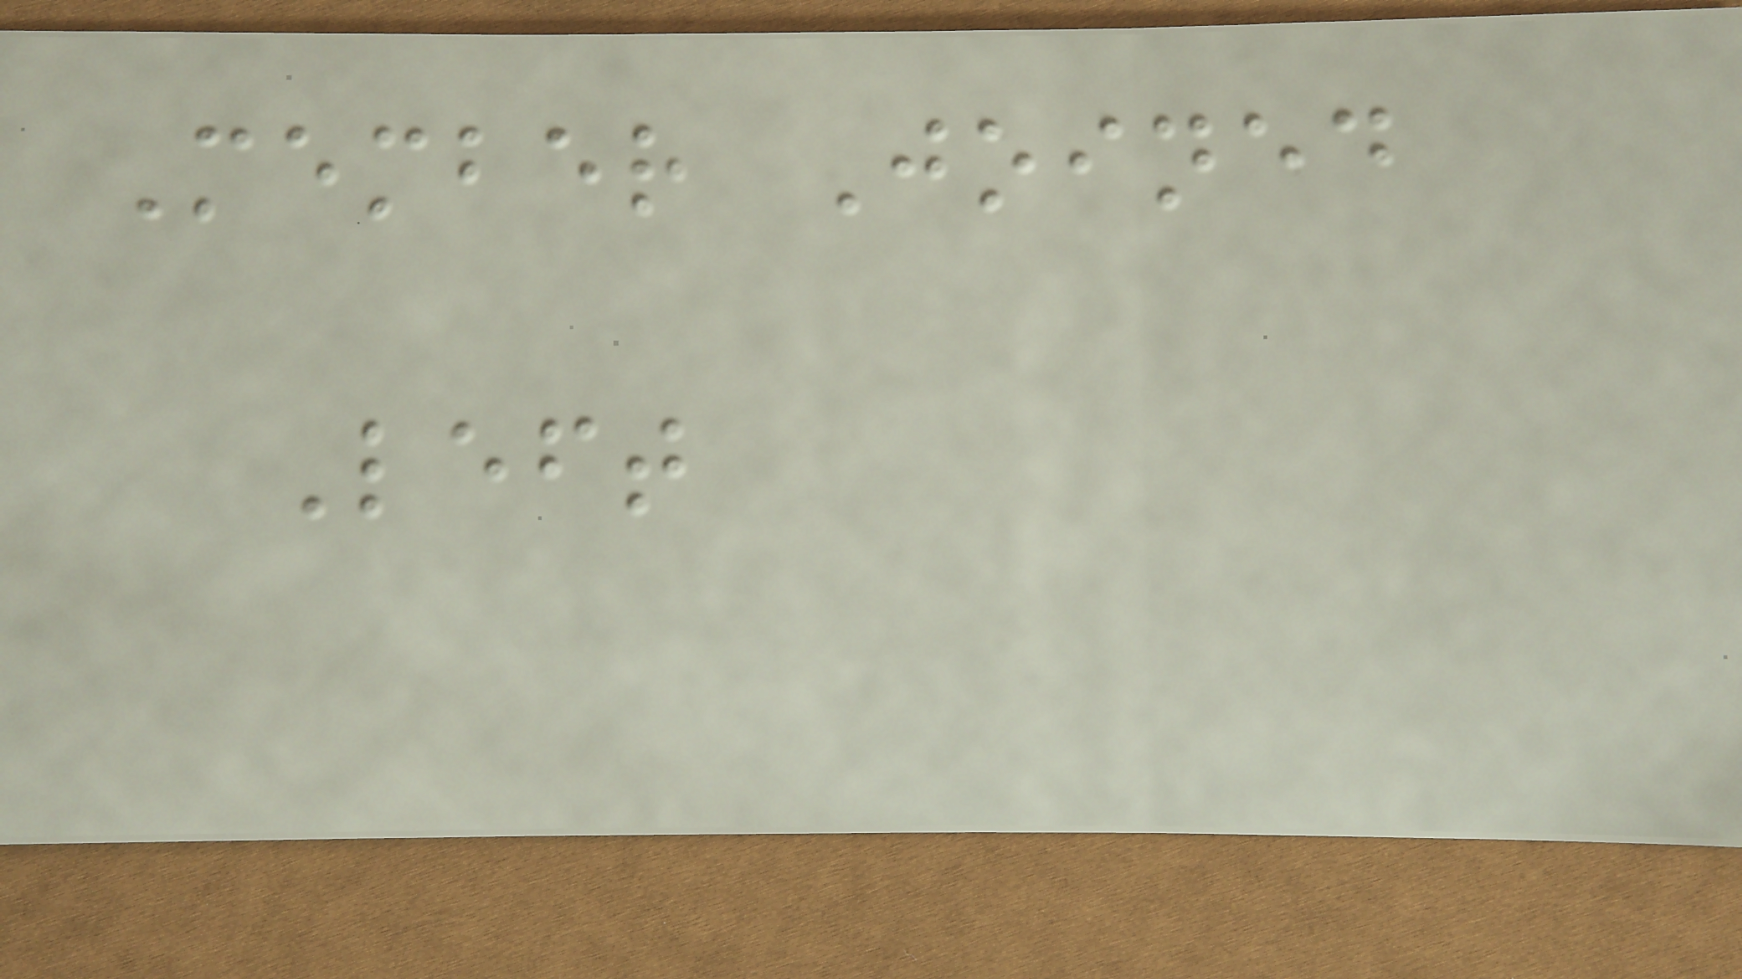Member Joined
Left
